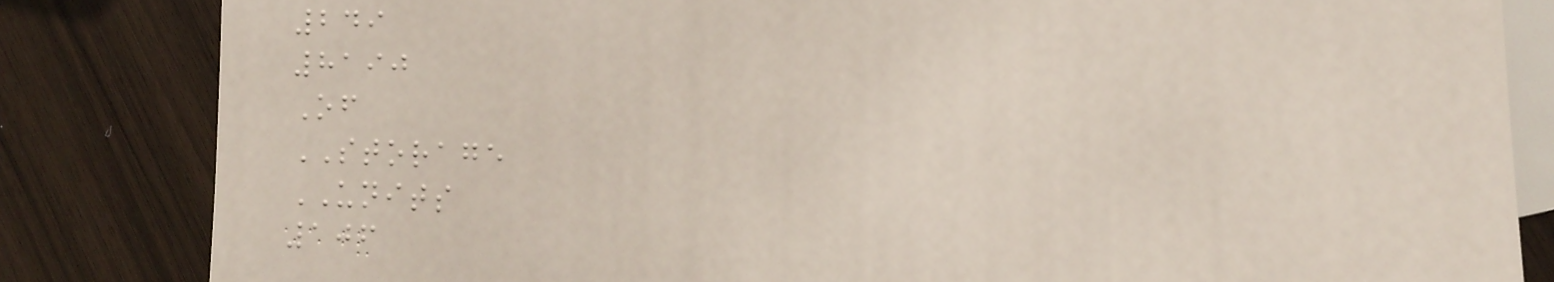249
8190
Of
STORAGE
UNITS
106
